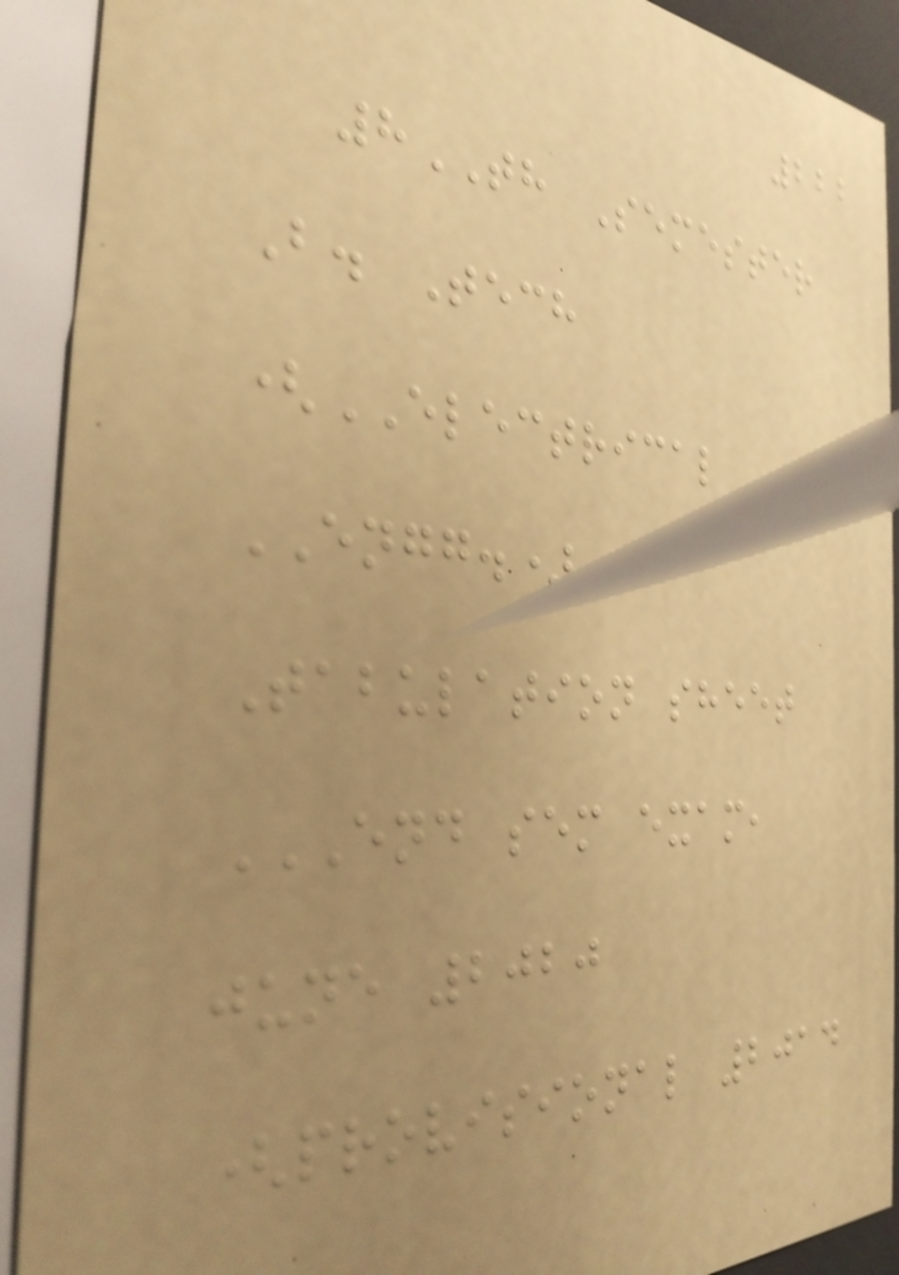222
8TH Semester
B. Tech
(ELECTRICAL
ENGG.)
Tabulation sheet
END SEM EXAM,
JUNE 2020
(PROVISIONAL 2014
